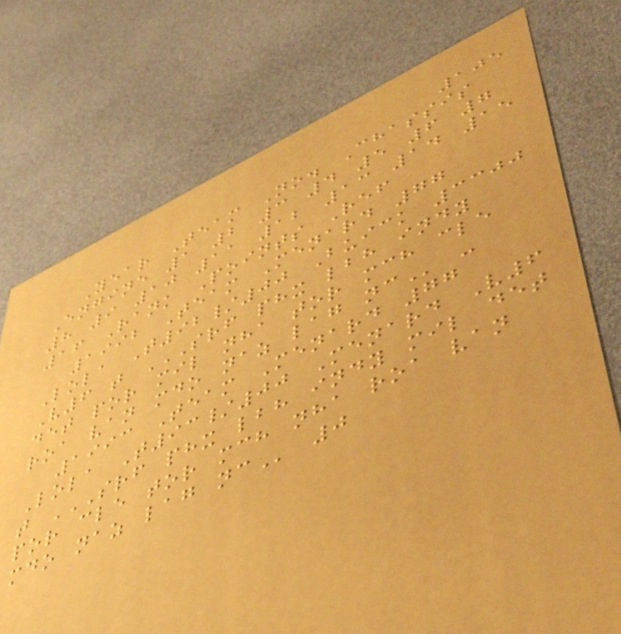105
Year Team No. Chassis
Engine 1 2 3 4 5 6 7
8 9 10 11 12 13 14 15
16 Rank Points Ref
1992 Team Menard 77
Lola T92/00 Buick 3300
V6 t SRF PHX LBH INDY
DET POR MIL NHA TOR MCH CLE
ROA VAN MDO NAZ LAG NC -
1993 Team Menard 77
Lola T93/00 Menard V6
t SRF PHX LBH INDY MIL DET
POR CLE TOR MCH NHA ROA VAN
MDO NAZ LAG NC 0
